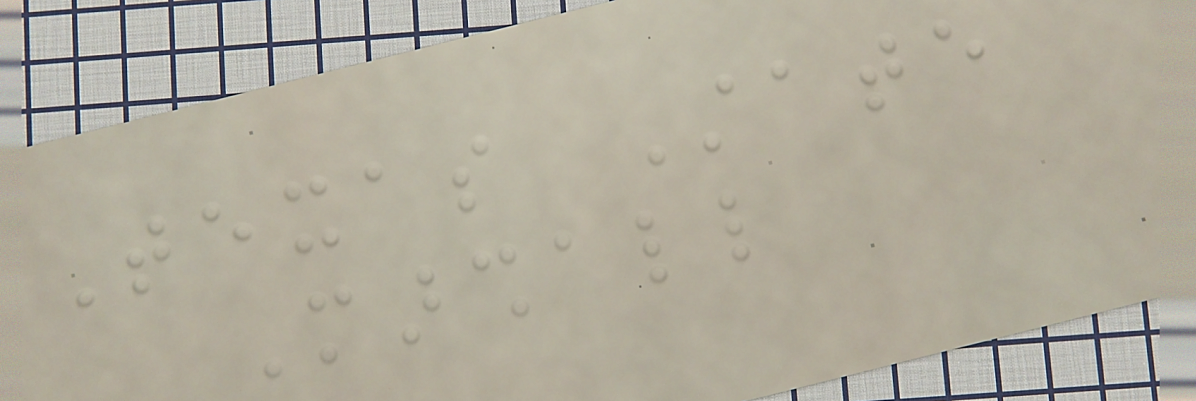Texas State
Marshall
